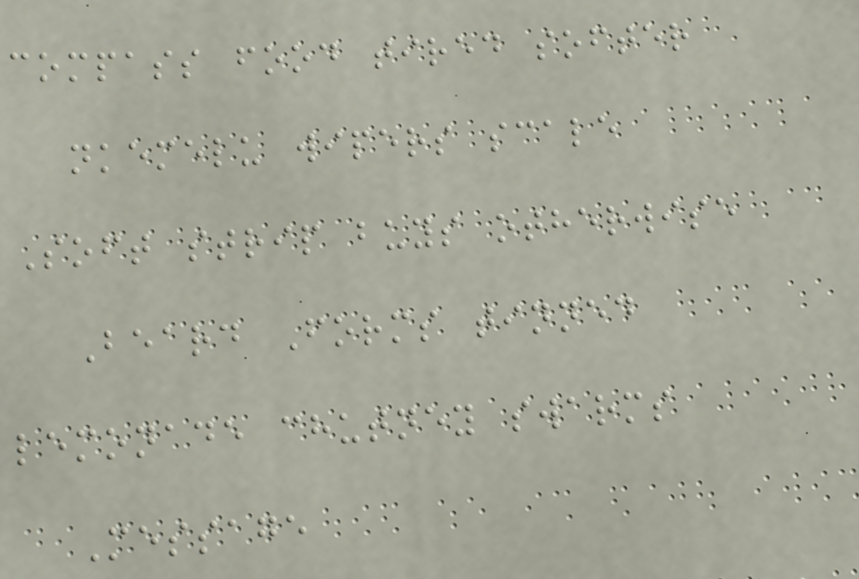compass food tired softer
nkemelu wipers scale
Soft strip buys otherwise
Beard Forms tinned
lemonade chutney swarms
Message
